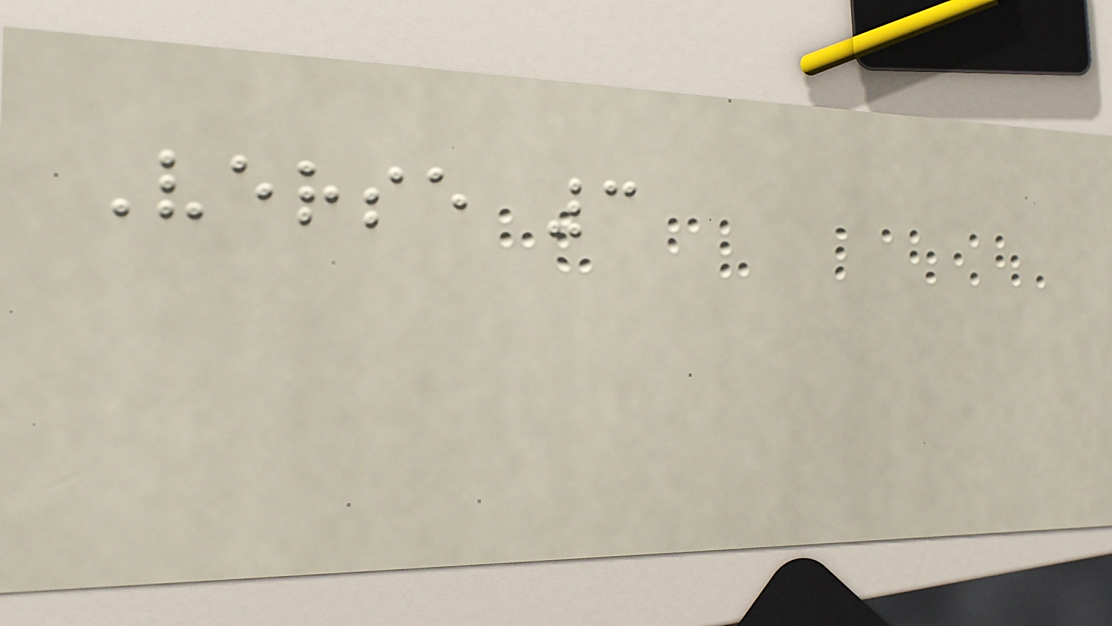Verse 3
